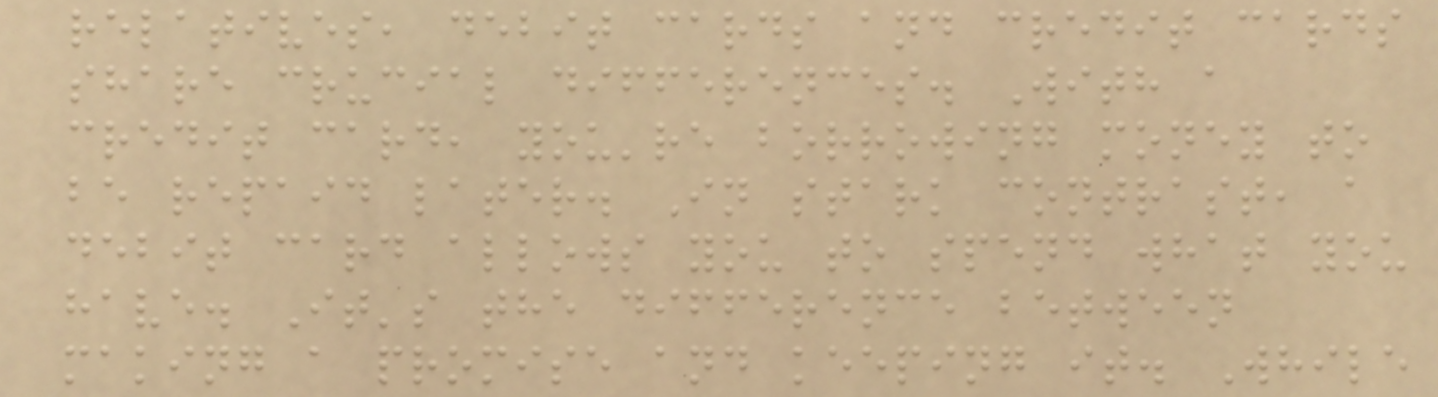relatives, debit cards and credit cards
share crucial differences. With a
credit card, you're borrowing money to
be repaid later. In stark contrast, a
debit card allows you to spend what you
have. It's the difference between
making a promise and keeping it. While
